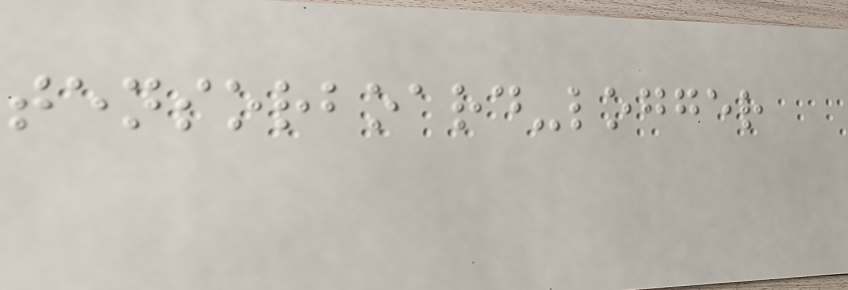tensorboard-logger
